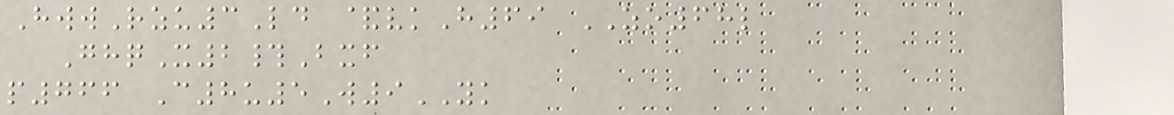HwwRzu3Ld &vkH69 ZO68l
GhqX2#Bxf
p766 C8u5W9YK
